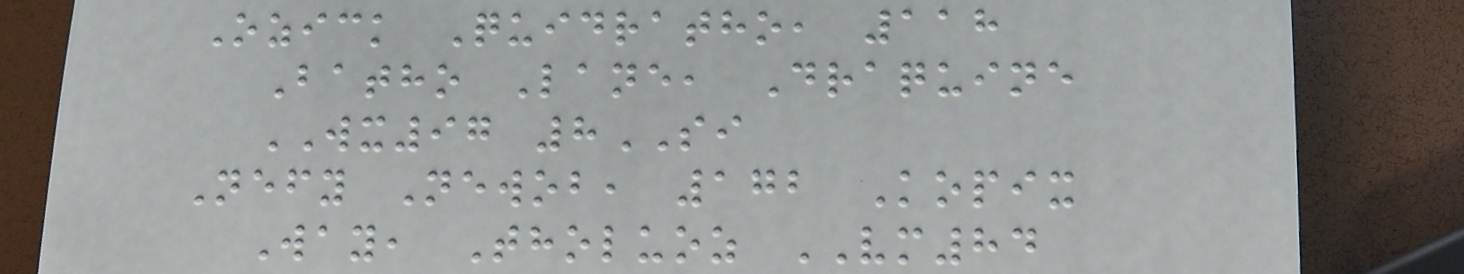Ozick Quidratho, 118
Batho Lane, Draquine
WX97 8SI
Nefy Newob, 172 Kopix
Way, Tholuoz VM84
